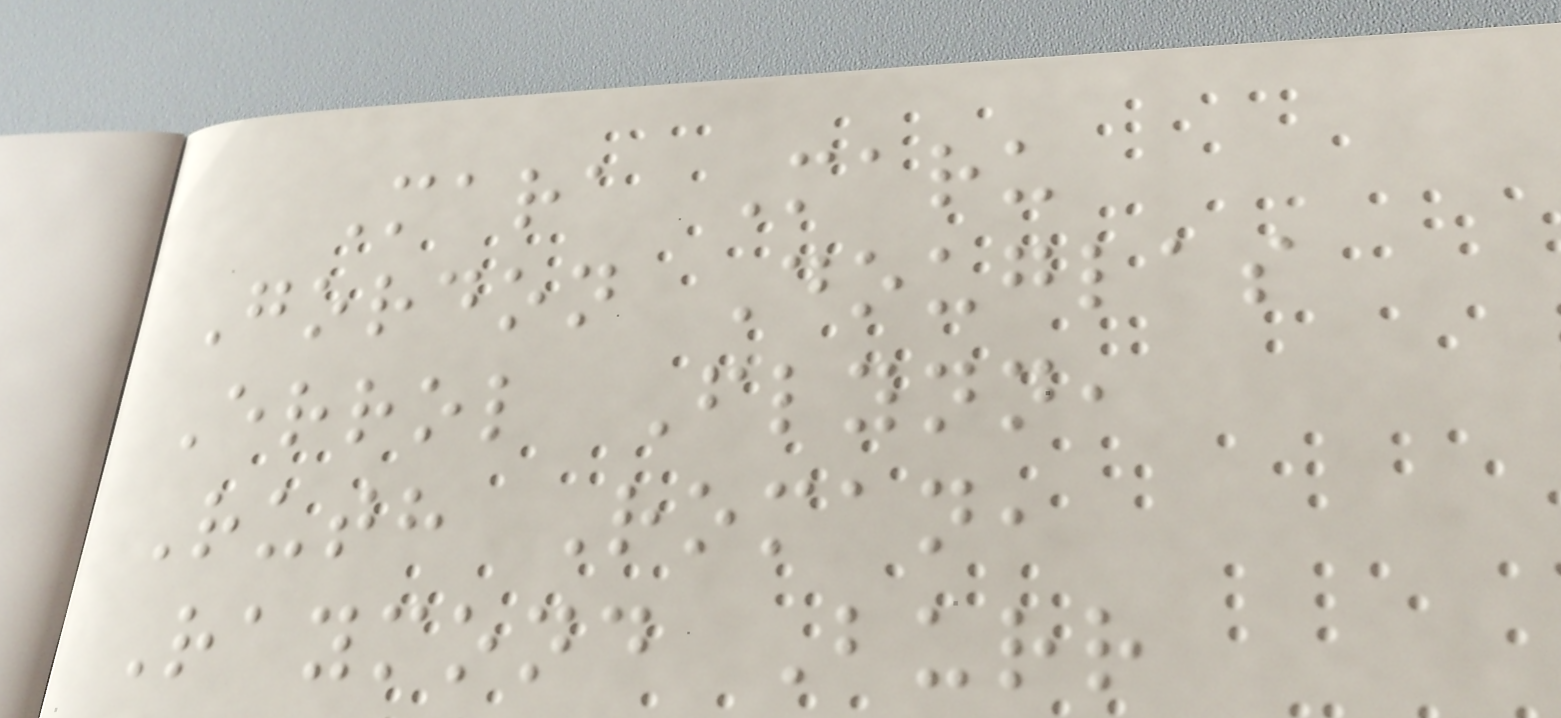Mara Maru
Gordon Douglas
Errol Flynn,
Ruth Roman,
Raymond Burr
